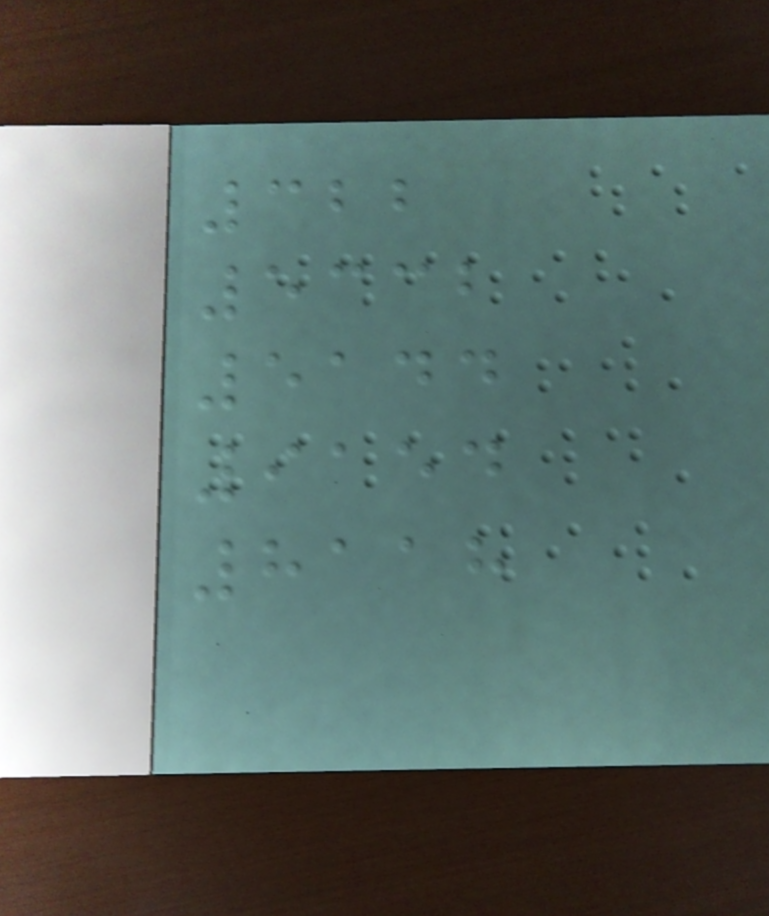322
5332
5144
9154
8118
